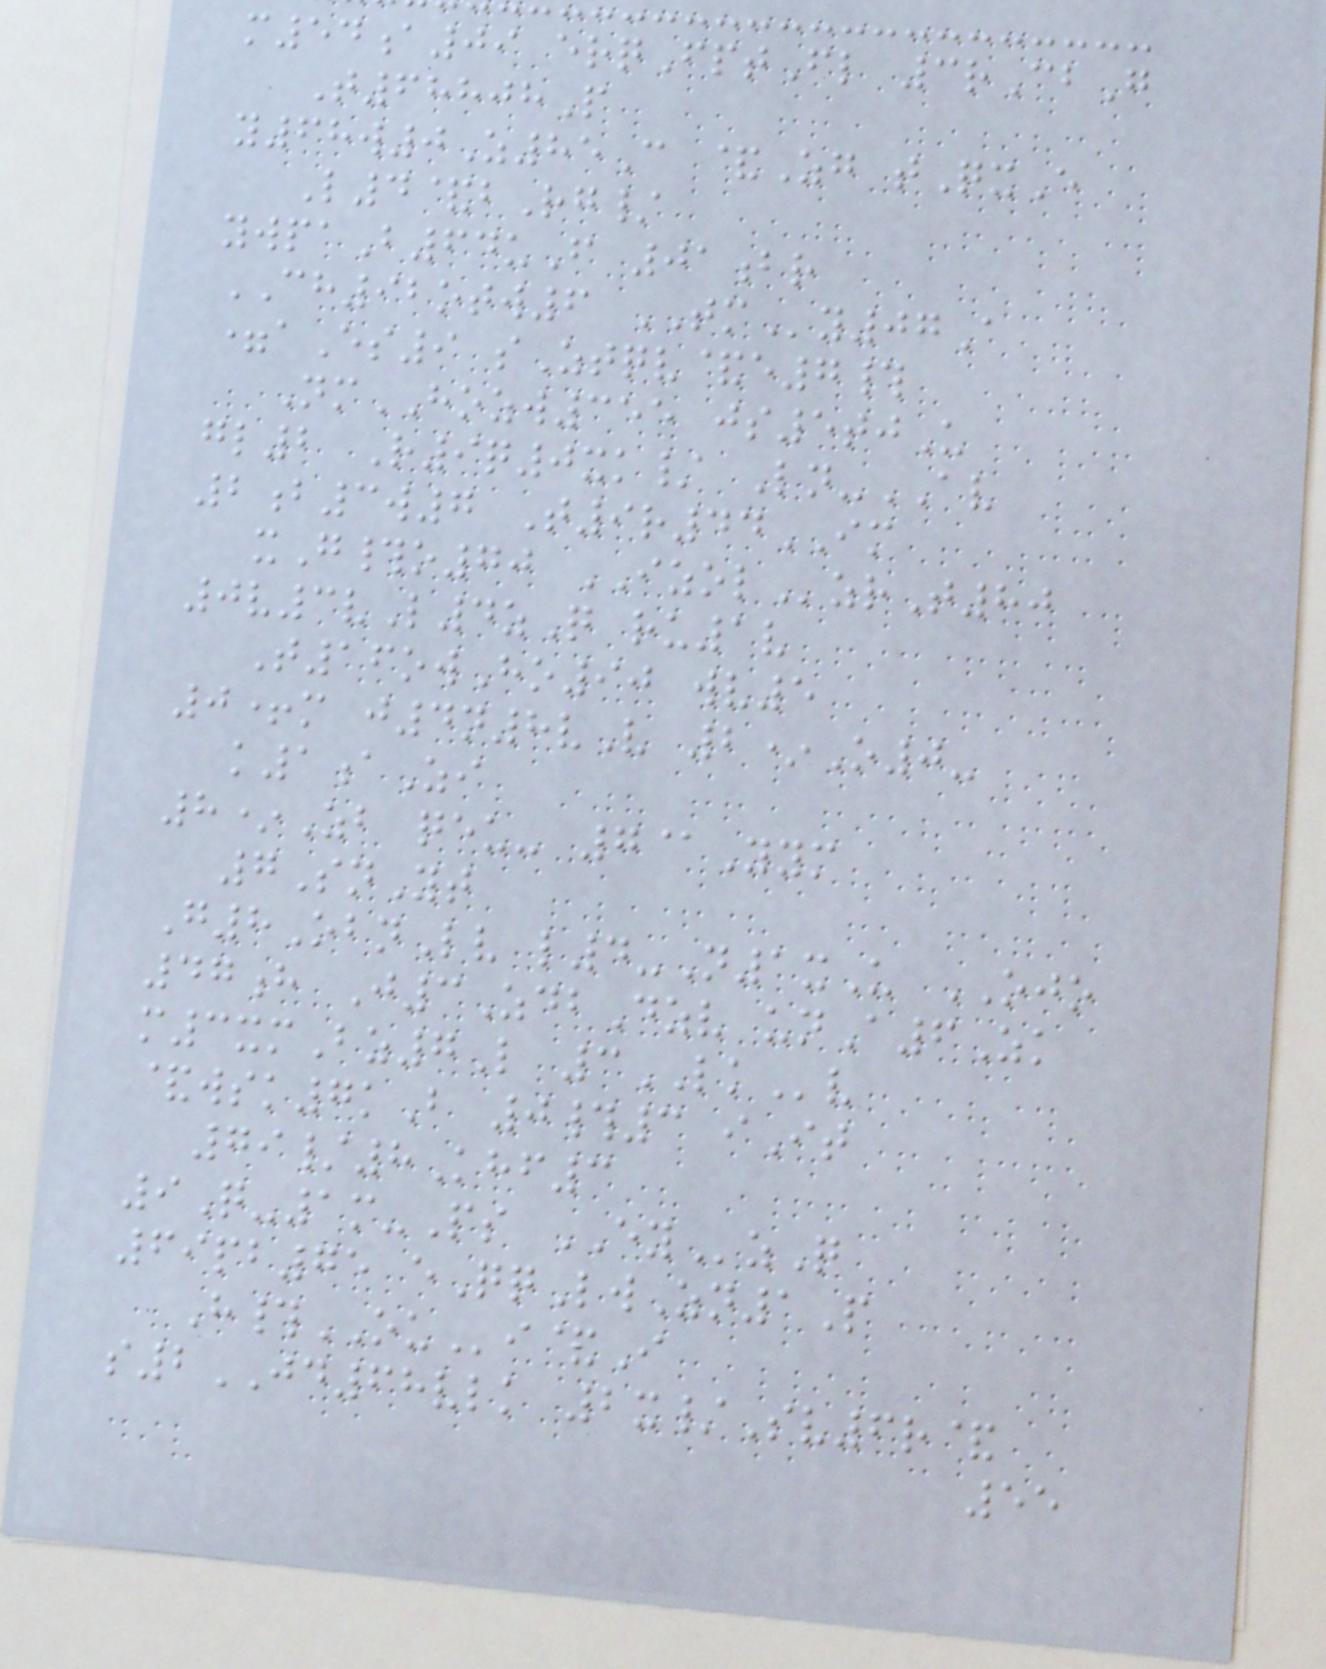m54a09 erqFptFl 3rCbG
T68808P
y68w0Z85C &Zg tQxE
L4&bRg/
ywpaB64uF 01br
CH92otw6 TMy07A
=aEs9 sZtqv&e7#
NmHOZW355 js5tjU
gl2 R9q0xk/ Ln-AV
2b3w7 T9r44IM
xG#o70 IZOLzrT80
0v3vL4zQ ru1v
T16owHo90 wv5
0+m j4n8vV 2*O0-
k1aZi
8*Zb qeu- 7@Yym
7SnYt
G8ObnLv l4-N1xU OJO
47h J3ZdbDzv unA6Zk
m3xmBz7L 3LKv
&wsk7kB 0#3 iIt
79/8Khf3
9Q-1m-Ps EYzQ
69pb75 eQqLwZn1P
H#OUi&I
s2JD68vlk 2x/Sv6r&
55
